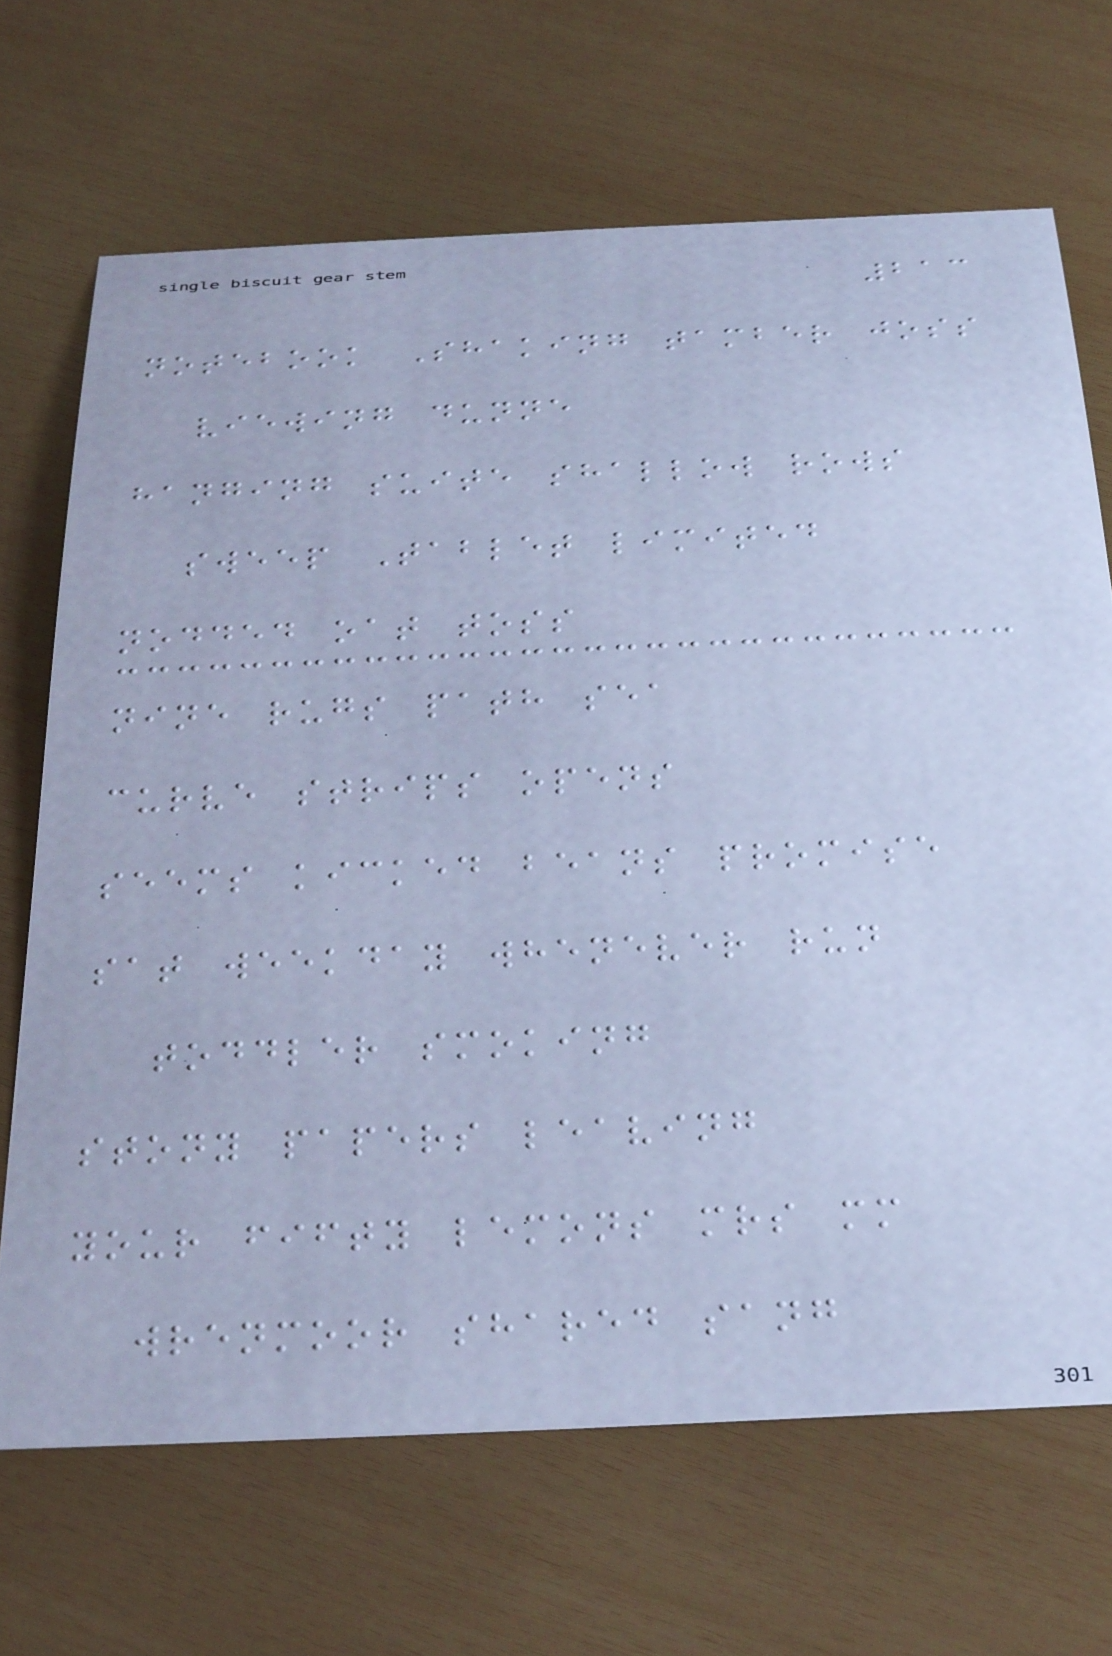213
notebook Shaking tamber joss
viewing dunne
hanging suite shallow rows
sweep Tablet limited
nodded oat toss
nine rugs path sea
curve strips opens
seems kicked beans promise
sat weekday whenever run
toddler smoking
stony papers leaving
your fifty lemons mrs mm
wrenmoor shared sang
